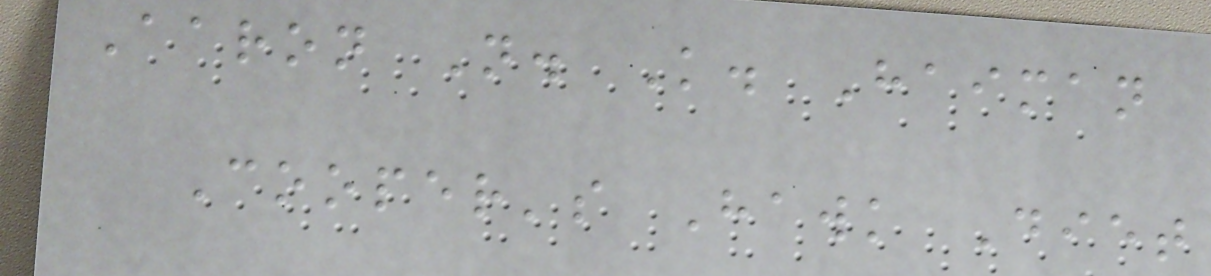Aaron N. K. Haiman
Cooper's Hawk Diet
